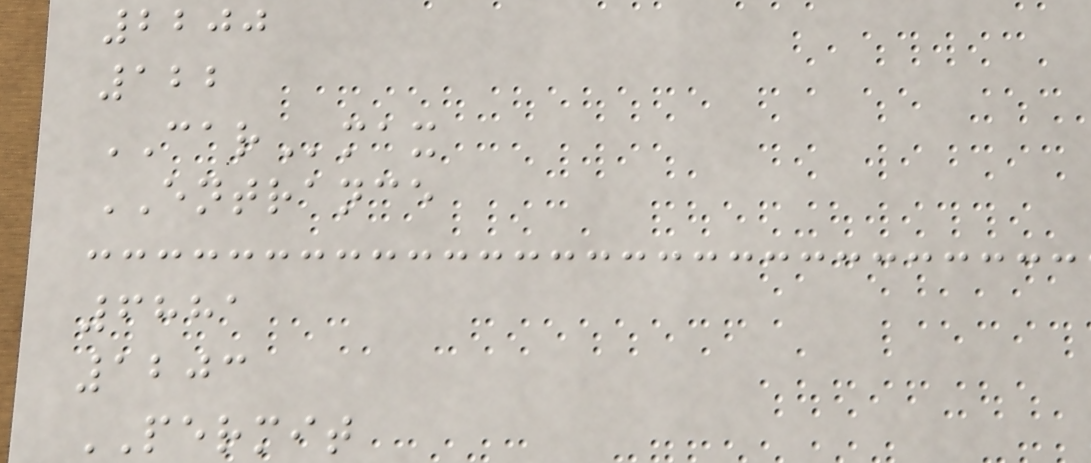2200
122
CARmax
ENTRANCE
6881
1203
PERMIT
